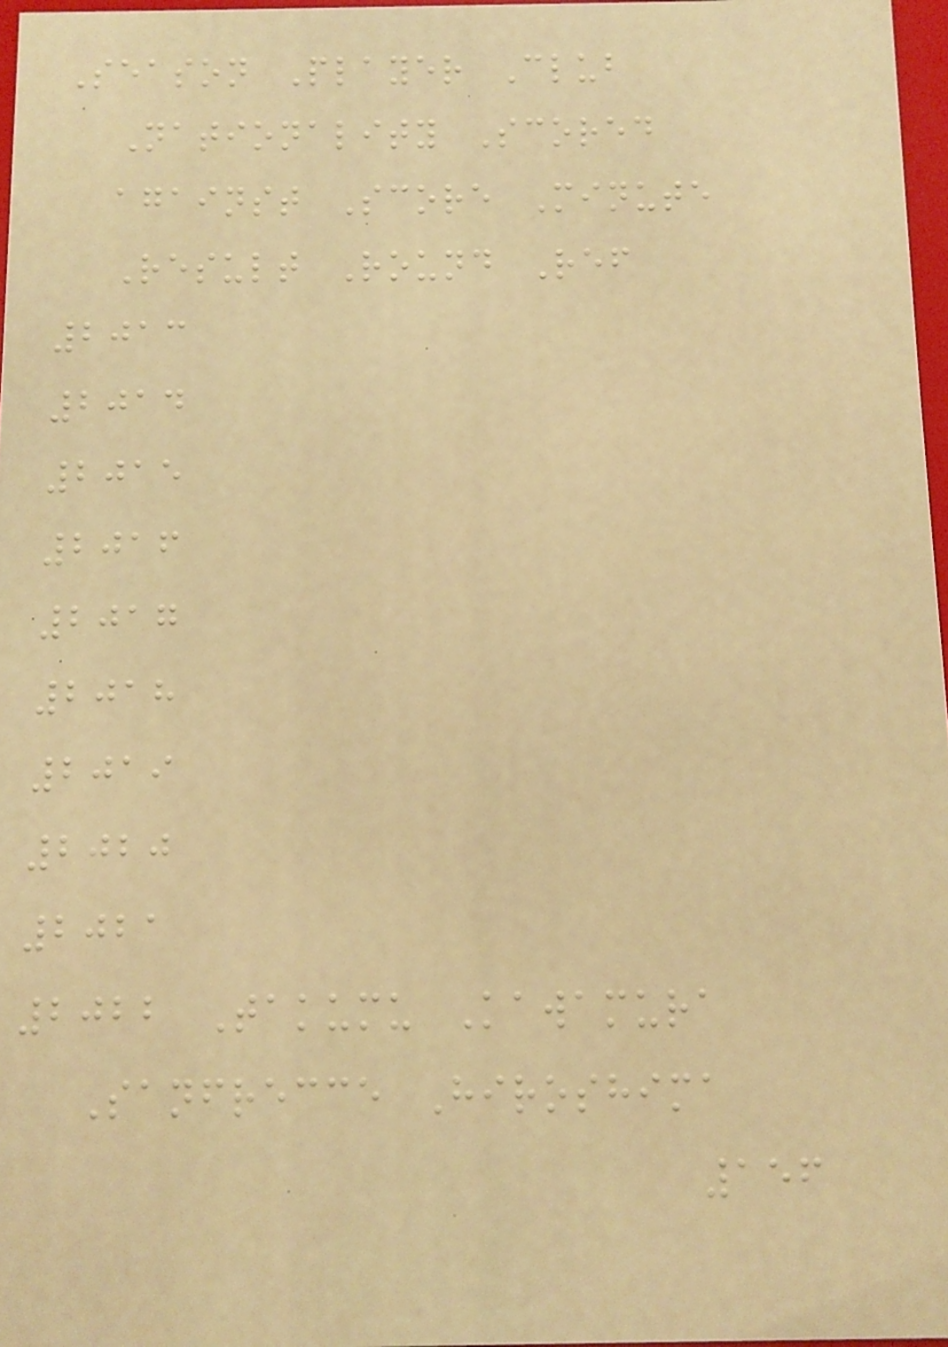Season Player Club
Nationality Scored
against Score Minute
Result Round Ref
2013
2014
2015
2016
2017
2018
2019
2020
2021
2022 Takumu Kawamura
Sanfrecce Hiroshima
156
